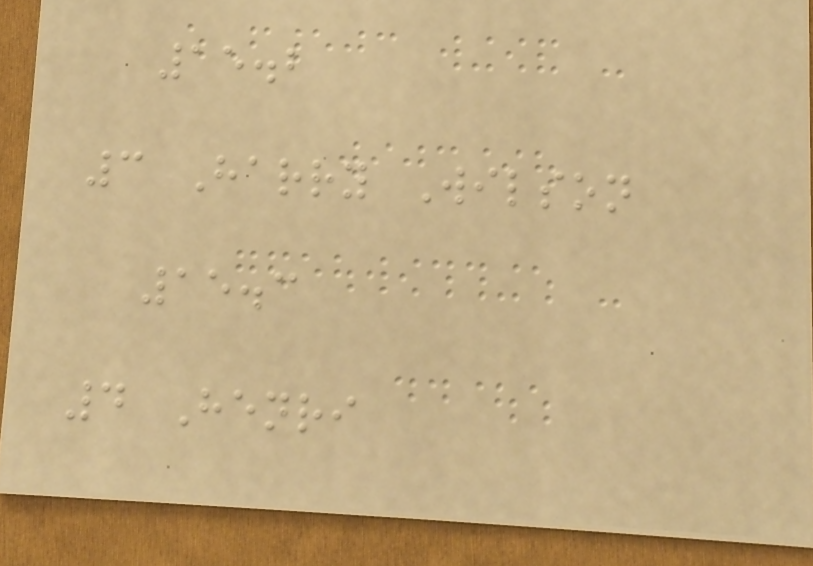15.2
3 Harry Wilson
15.3
4 Henri
